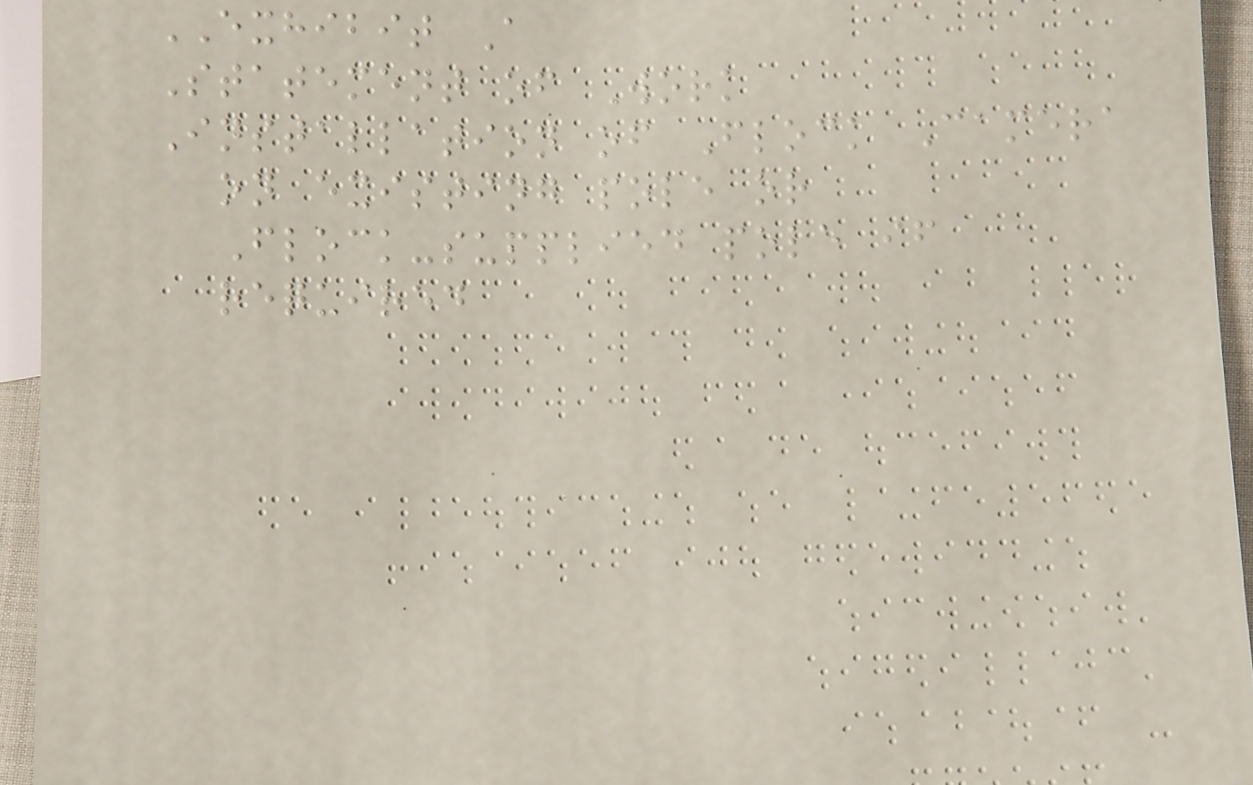EXHIBIT A
Statement of Work
Installation of Flock Camera
on existing pole or
Flock-supplied pole if
required
